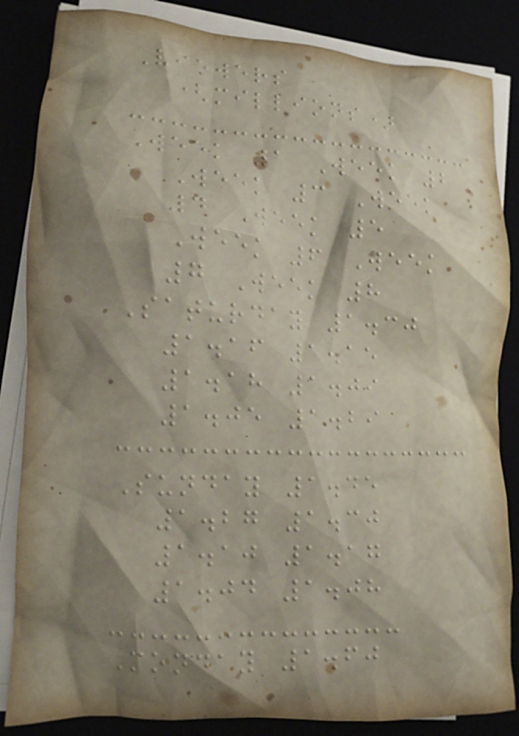Viewers
(millions)
Week 1 Week 2
Week 3 Week
4 Week 5
Week 6 Week
7 Week 8
Saturday 1.30
1.16 1.15
1.18 1.09
1.05 1.29
Sunday 1.45
1.27 1.30
1.10 1.17
1.04 1.08
Monday 1.60
